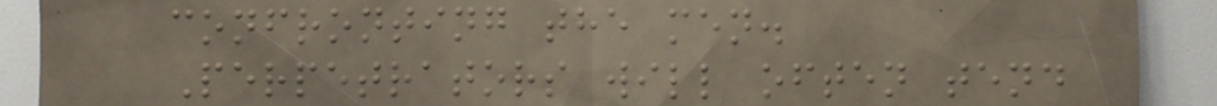confronting the men.
Perpetrators will often tend
